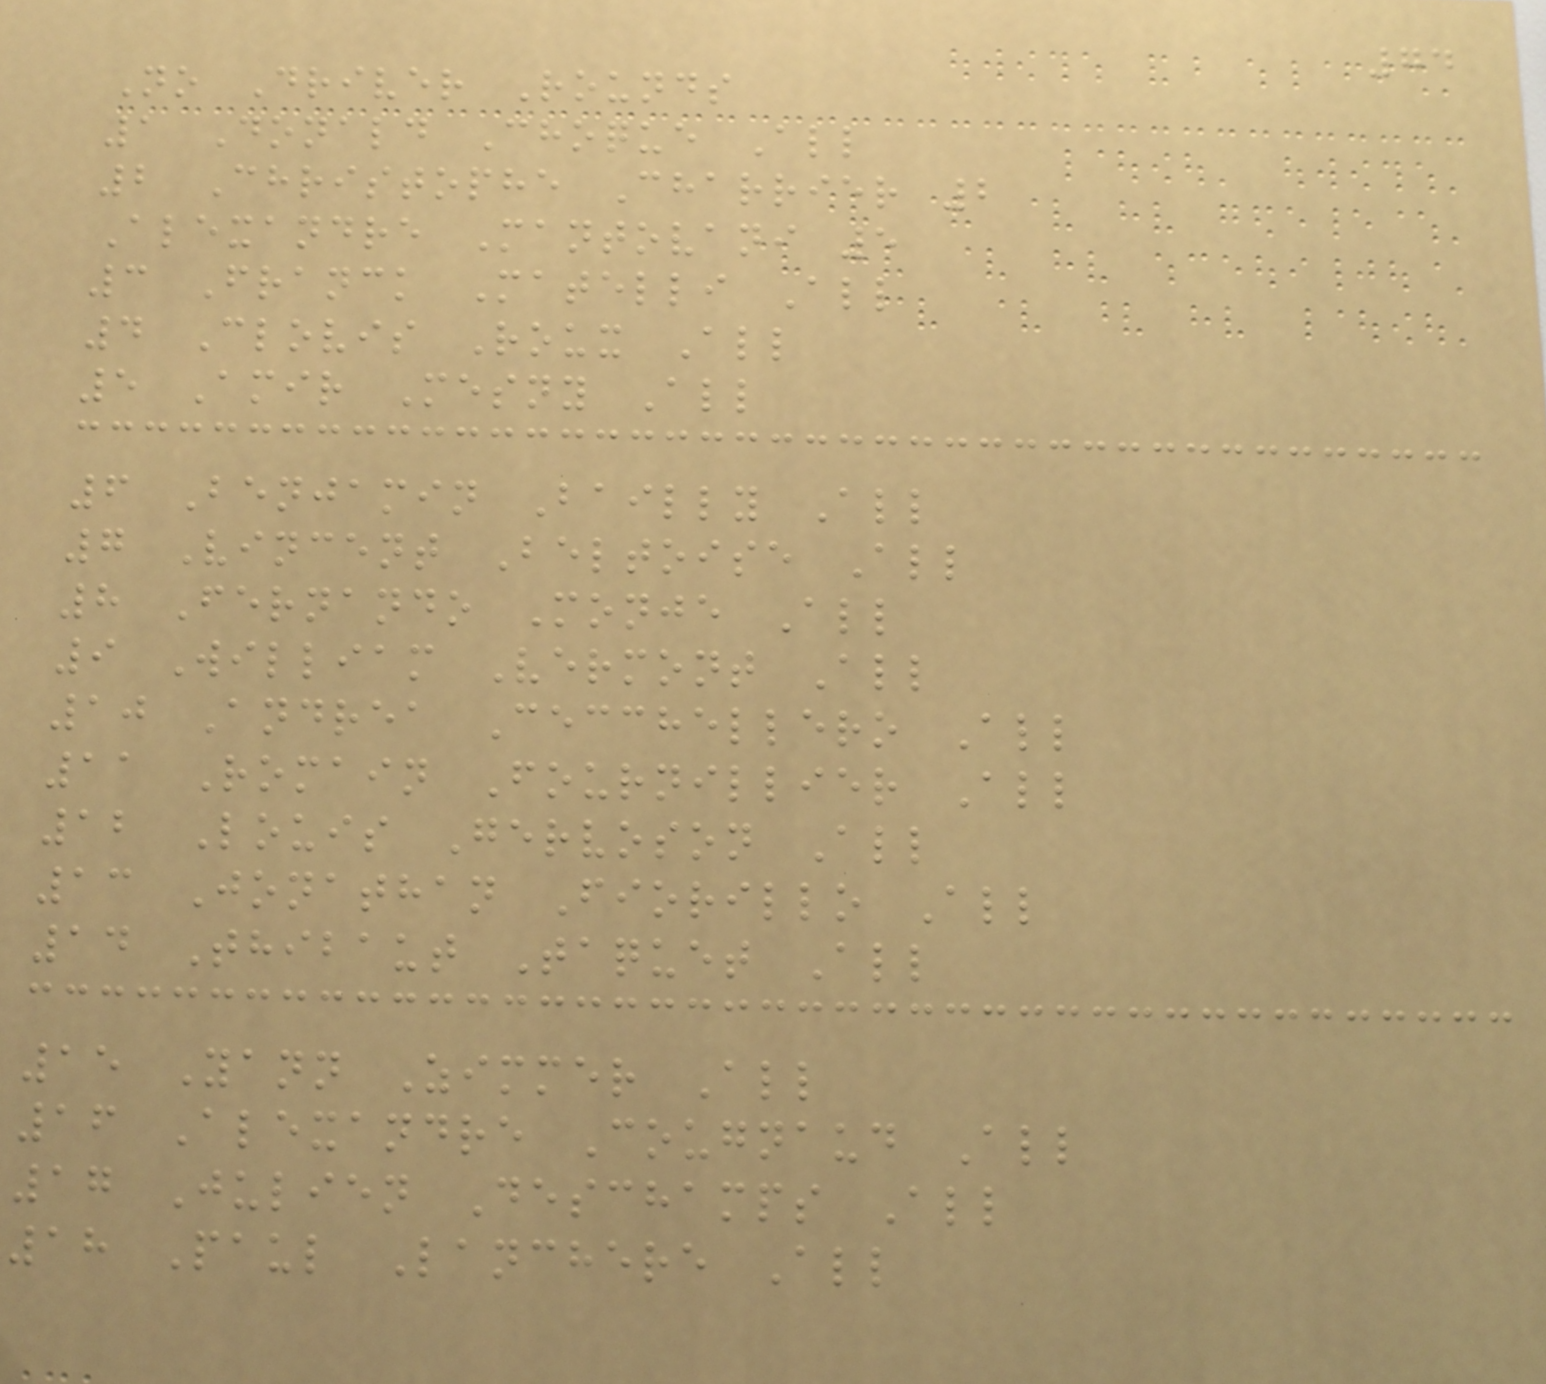74
No Driver Rounds
1 Donald Choque All
2 Christophe Charrier 2
Alexandre Mantovani 5
3 Franck Matelli All
4 Clovis Roux All
5 Amir Mesny All
6 Benjamin Bailly All
7 Vincent Beltoise All
8 Fernando Monje All
9 William Vermont All
10 Andrea Cecchellero All
11 Romain Fournillier All
12 Louis Gervoson All
13 Jonathan Fiorillo All
14 Thibaut Taquet All
15 Yann Zimmer All
16 Alexandre Cougnaud All
17 Julien Deschamps All
18 Paul Lanchere All
